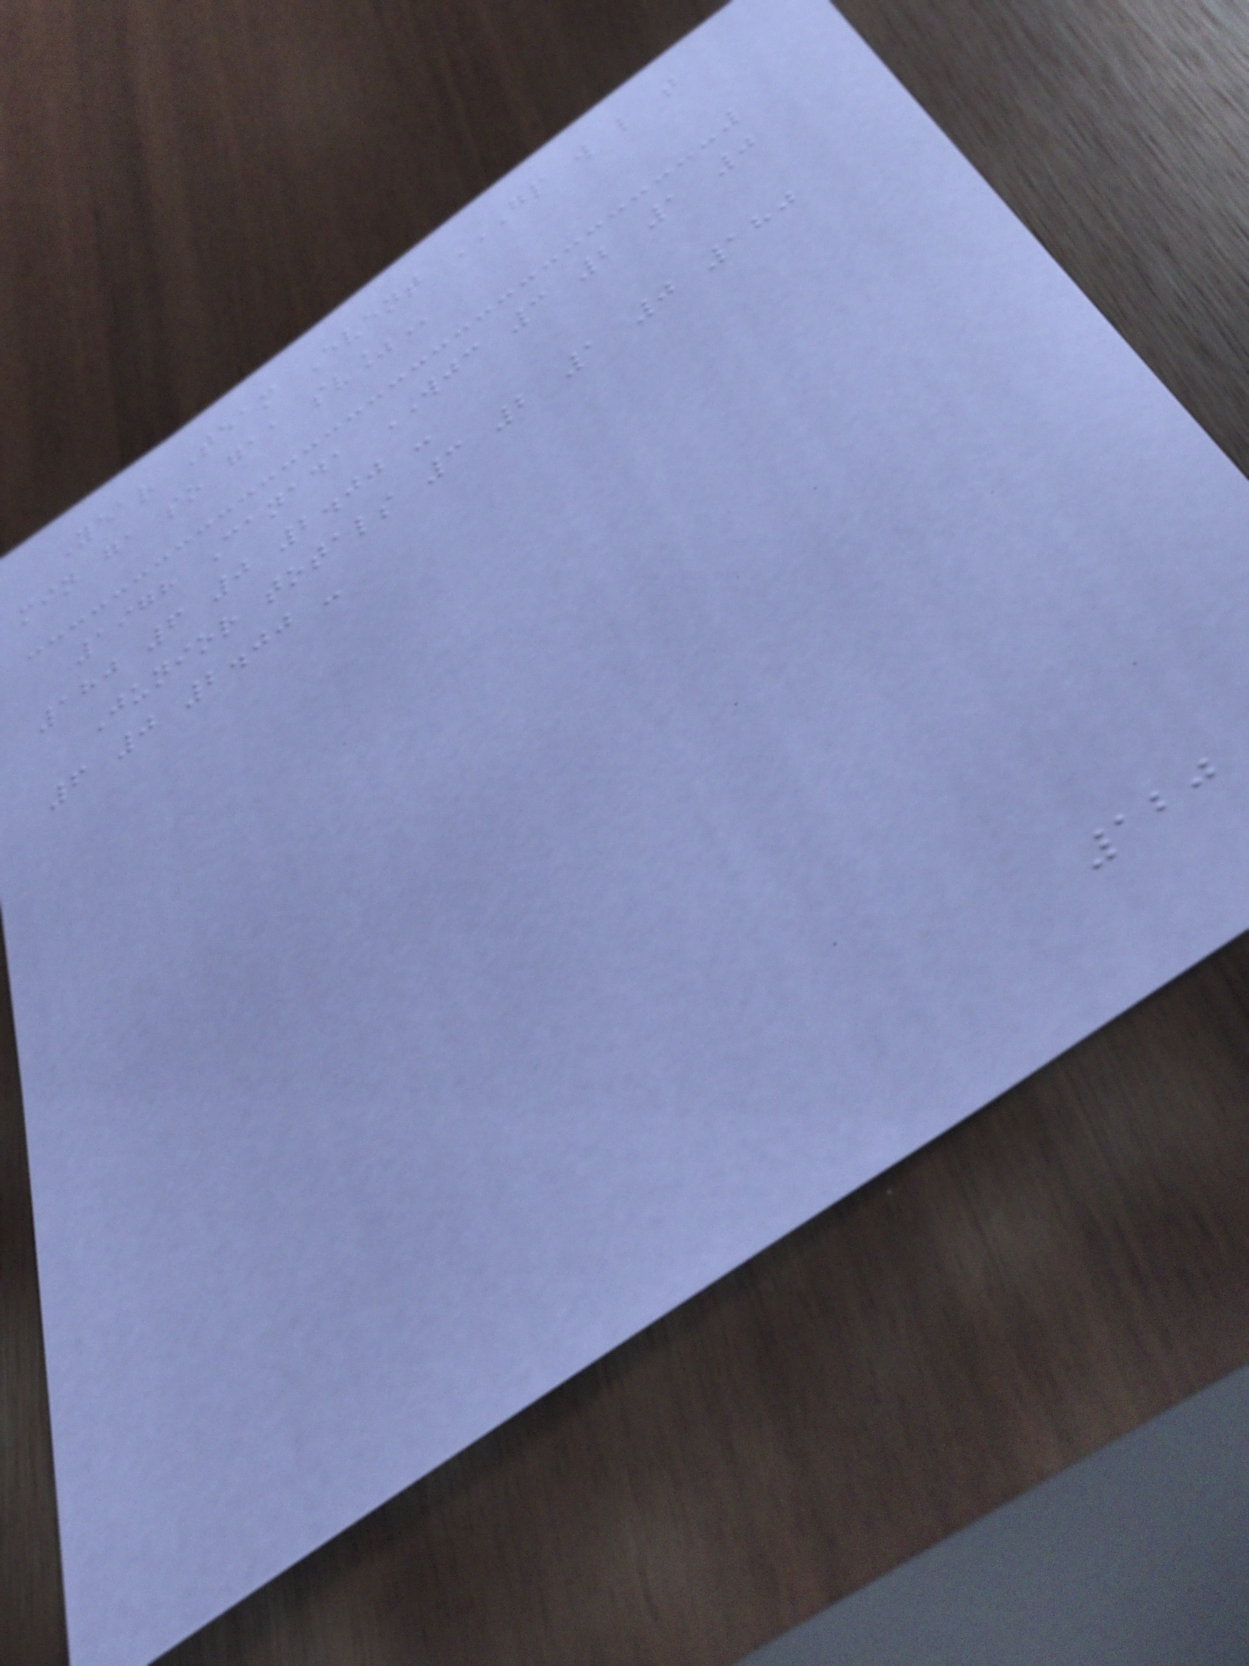Year Team Event GP W L T
MIN GA SO GAA SV%
1978 Canada WJC 3 2 1 0
180 6 0 2.00 -
Junior totals 3 2 1 0 180
6 0 2.00 -
120
